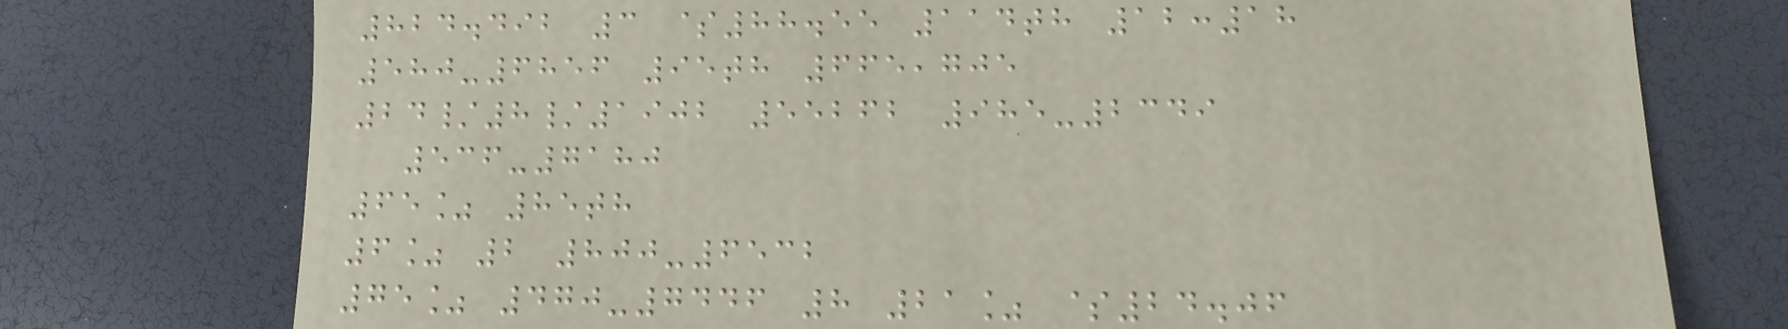824.492 3 $88.55 114th 12:18
580-6856 95th 665,705
24/8/1902 55262 985-2349
536-7180
65% 85th
6% 2 800-6532
75% 470-7446 8 21% $24.06
